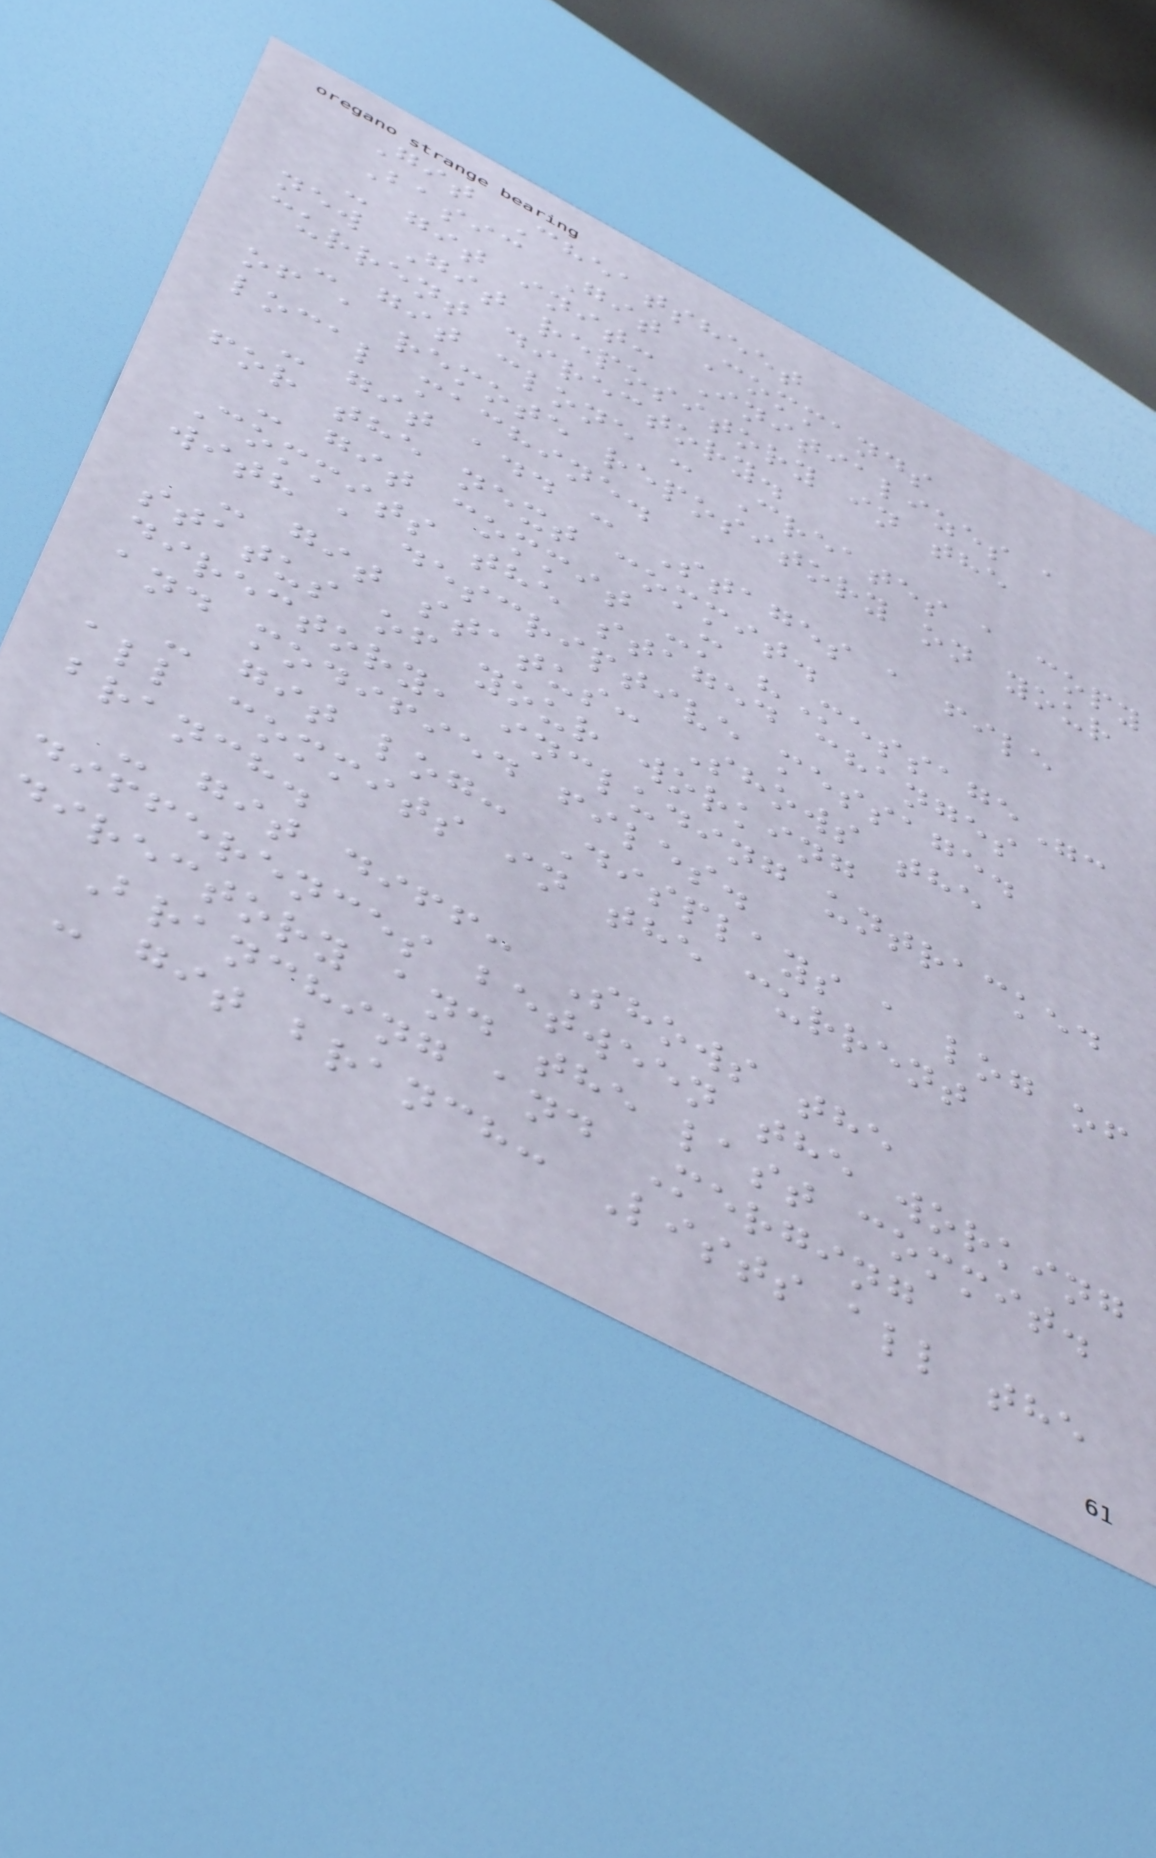Git Cheatsheet
Basic Git Commands
- git init: Initializes a
new Git repository in the
current directory.
- git clone : Creates a copy
of a remote repository on your
local machine.
- git add : Stages a file
for the next commit.
- git commit -m "Message":
Commits the staged changes
with a descriptive message.
- git status: Shows the
status of your working
directory, including untracked
and modified files.
- git log: Displays a log of
all commits in the current
branch.
- git diff: Shows the
differences between the working
directory and the last commit.
Branching and Merging
- git branch: Lists all the
